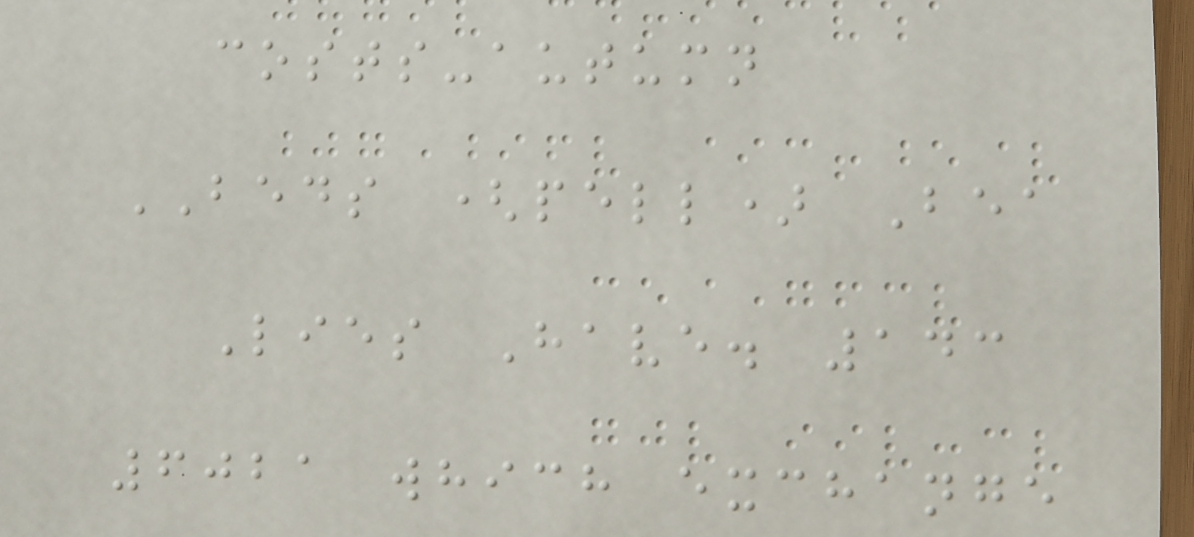costs-autumn
BEDS (pell) Bea
Lies Have. 143
6021 which exchange
